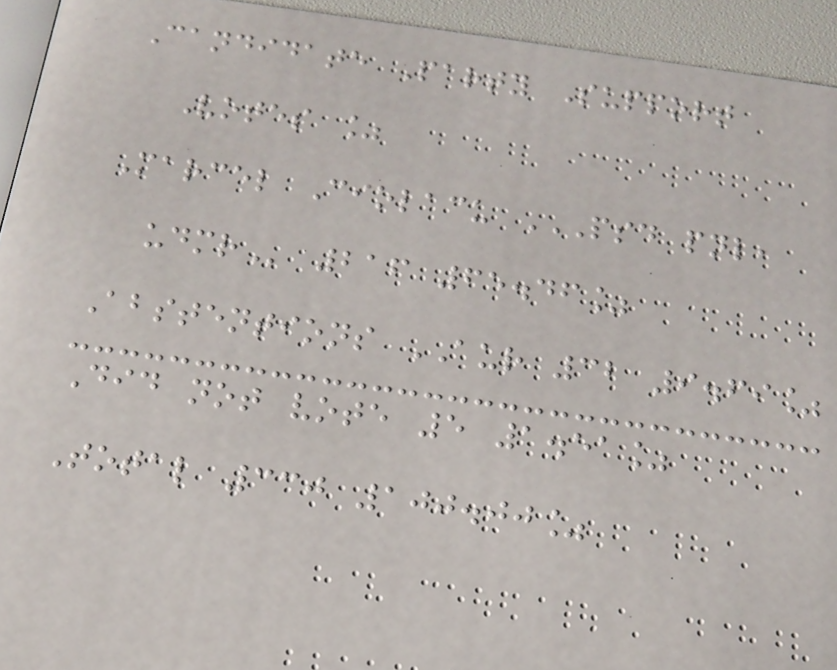Candidate Party Support
Votes %
Marcel Ciolacu PSD PNL,
UDMR 216 65.46%
Abstentions AUR 32 9.69%
Did not vote 5 1.51%
Total 330 100.00%
